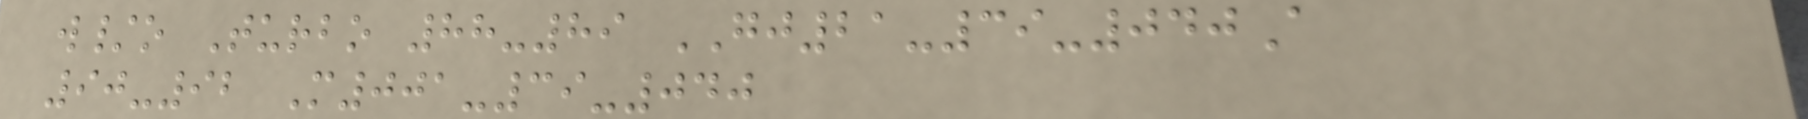w/o Turbo 88-89 GJ21-39-040A
90-92 M001-39-040
